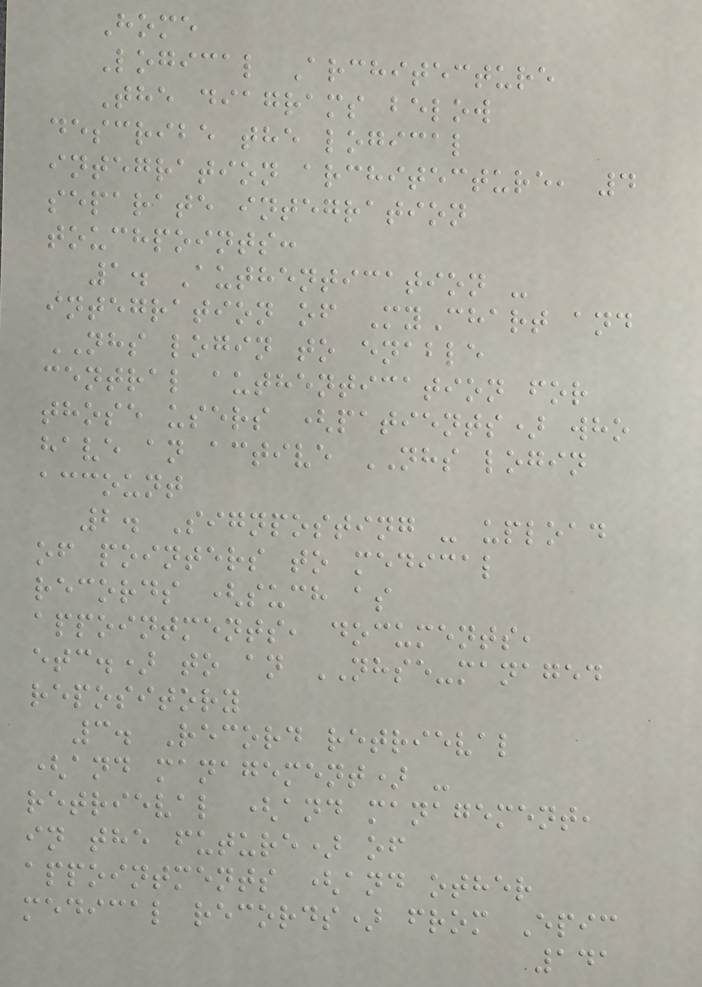Home
Logical Architecture
The diagrams below
describe the logical
integration architecture, 4
separate integration
touchpoints:
1. Authentication -
integration of MyChart and
NHS login to enable
central authentication for
those users (patients) who
have an active NHS login
account
2. Signposting - upload
of pointers to medical
records (such as
appointments, documents,
etc.) to an NHSE-managed
repository
3. Record retrieval
(and management) -
retrieval (and management,
in the future) of
appointments (and other
medical records) from Epic
141
